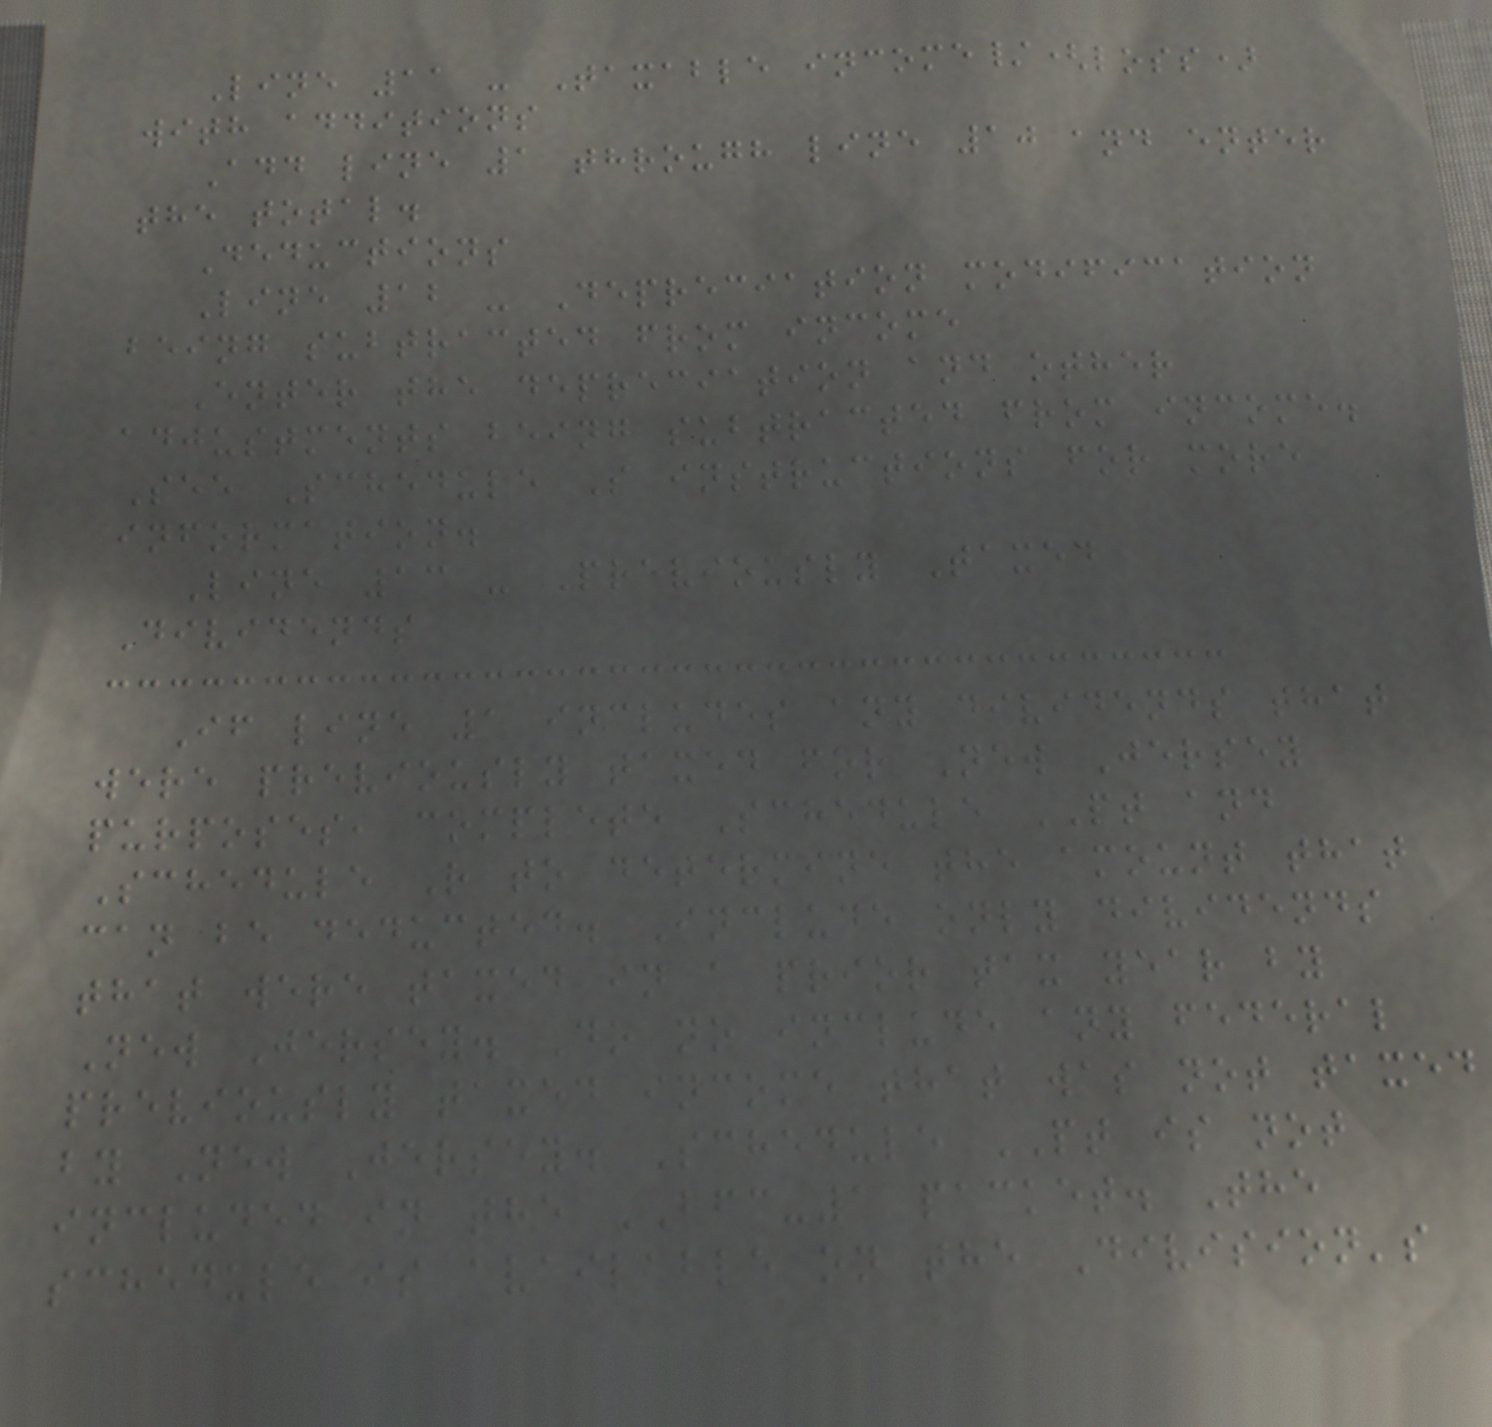Line 11 - Taxable income/(loss)
with additions
Add line 1 through line 10 and enter
the total.
Deductions
Line 12 - Depreciation modification
being subtracted from income
Enter the depreciation and other
adjustments being subtracted from income.
See Schedule S instructions for more
information.
Line 13 - Previously Taxed
Dividends
If line 1 includes any dividends that
were previously taxed for New Jersey
purposes, complete Schedule PT and
Schedule R to determine the amount that
can be deducted. Include only dividends
that were taxed in a prior tax year by
New Jersey. Do no include any federal
previously taxed income that was not taxed
by New Jersey. Schedule PT is not
included in the BFC-1 packet. The
schedule is available on the Division's
